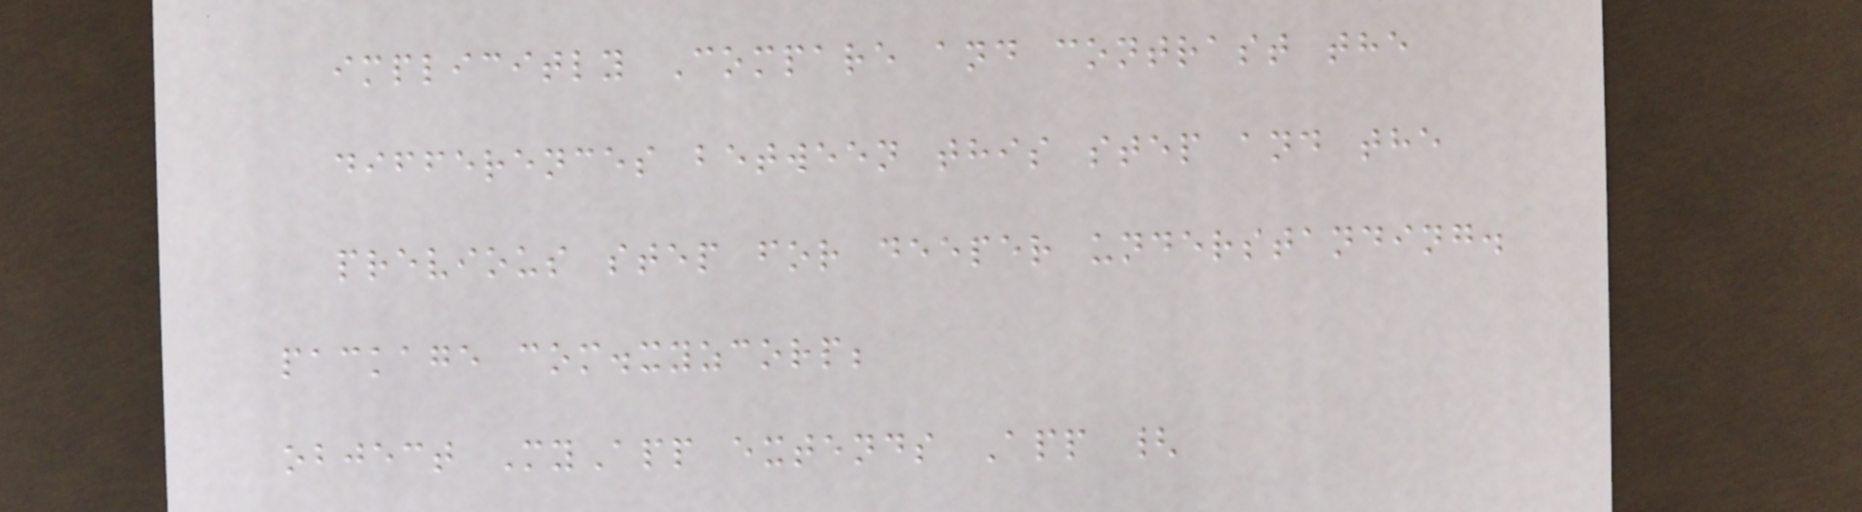implicitly Compare and contrast the
differences between this step and the
previous step for deeper understanding.
package com.xyzcorp;
object MyApp extends App {
